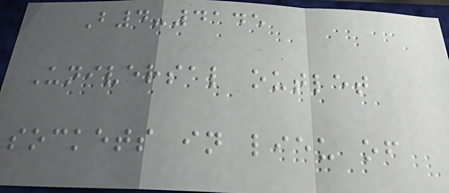B4-4145
Universal outlet
sockets in lieu of
